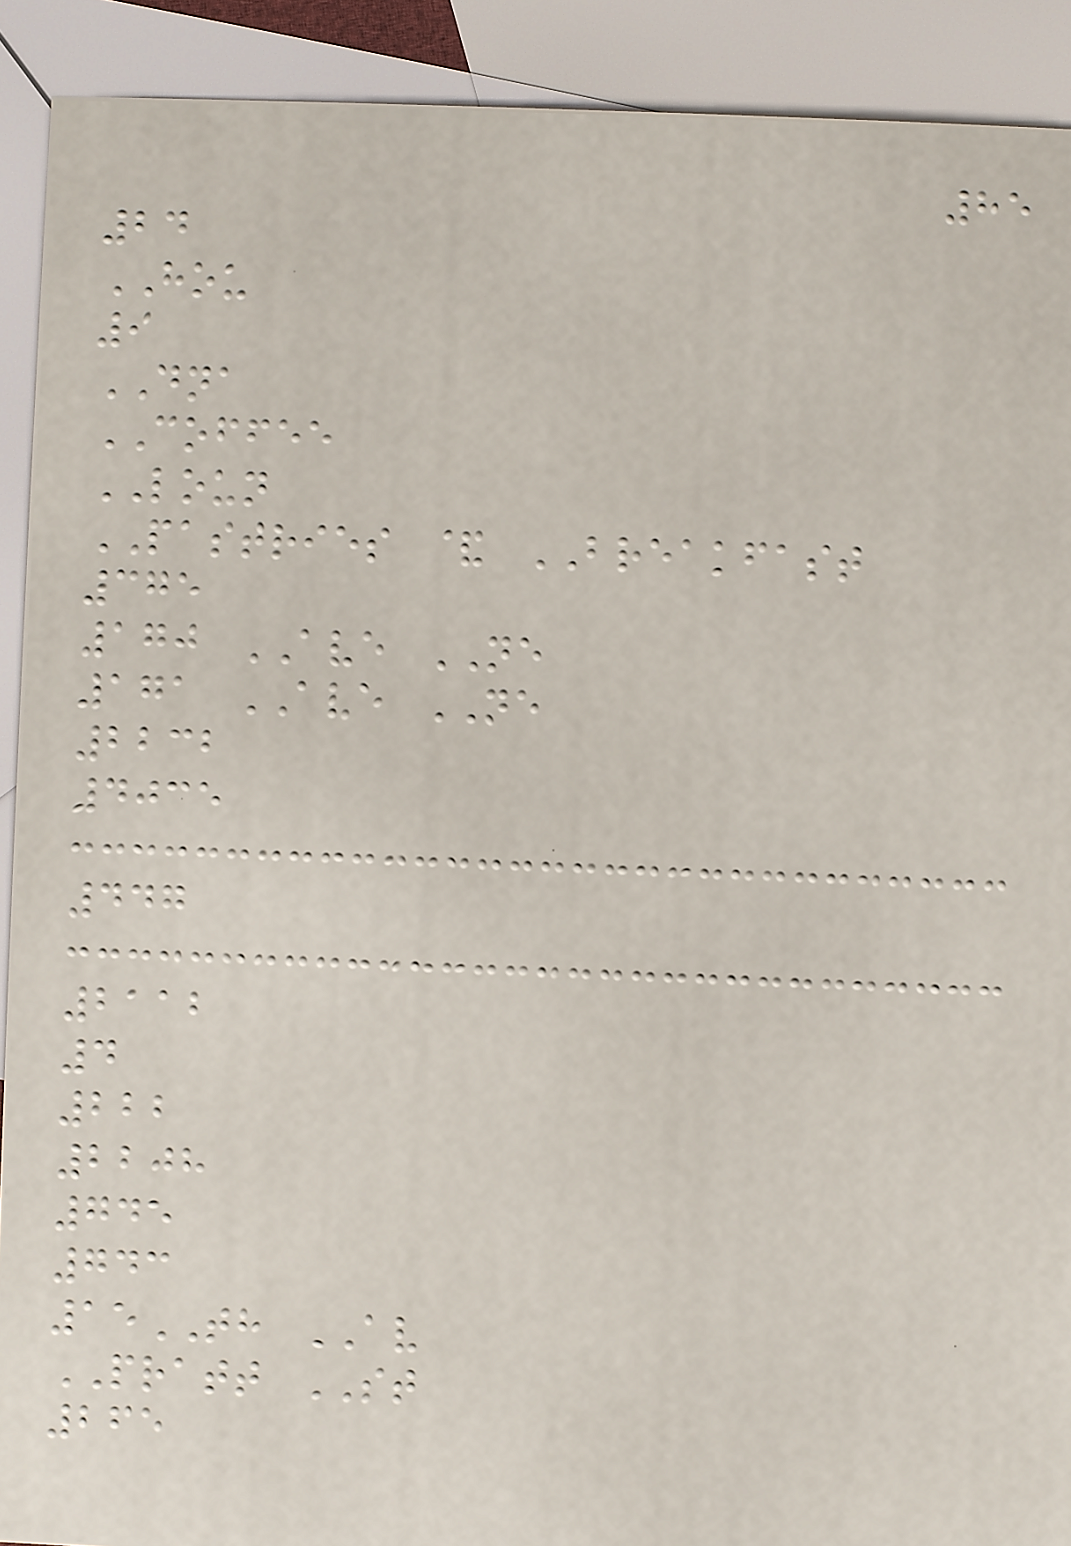85
24
HOU
9
DNA
COFFEE
LOUN
PASTRIES & BREAKFAST
375
170 AVE NE
171 AVE NE
2232
4035
447
2112
4
222
2208
745
743
15TH AV
PRATT ST
265
